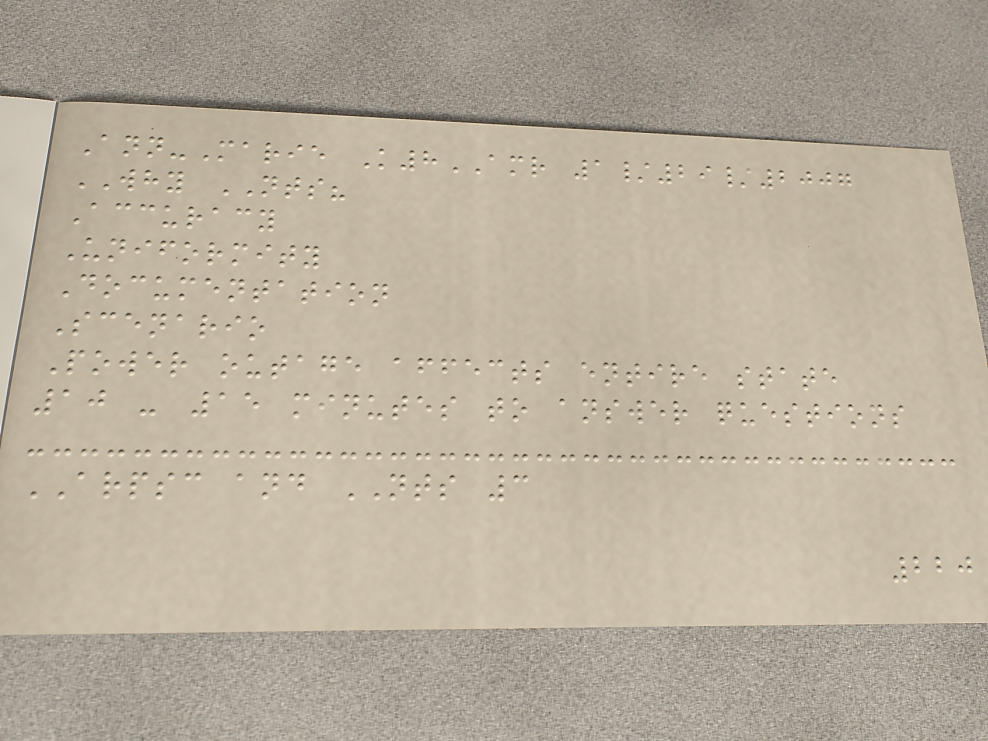Ann-Marie K8AMR 1/29/2007
WHY NTS?
Accuracy
Uniformity
Documentation
Scenario
Power outage affects entire state
10 - 15 minutes to answer questions
ARPSC and NTS 3
220
